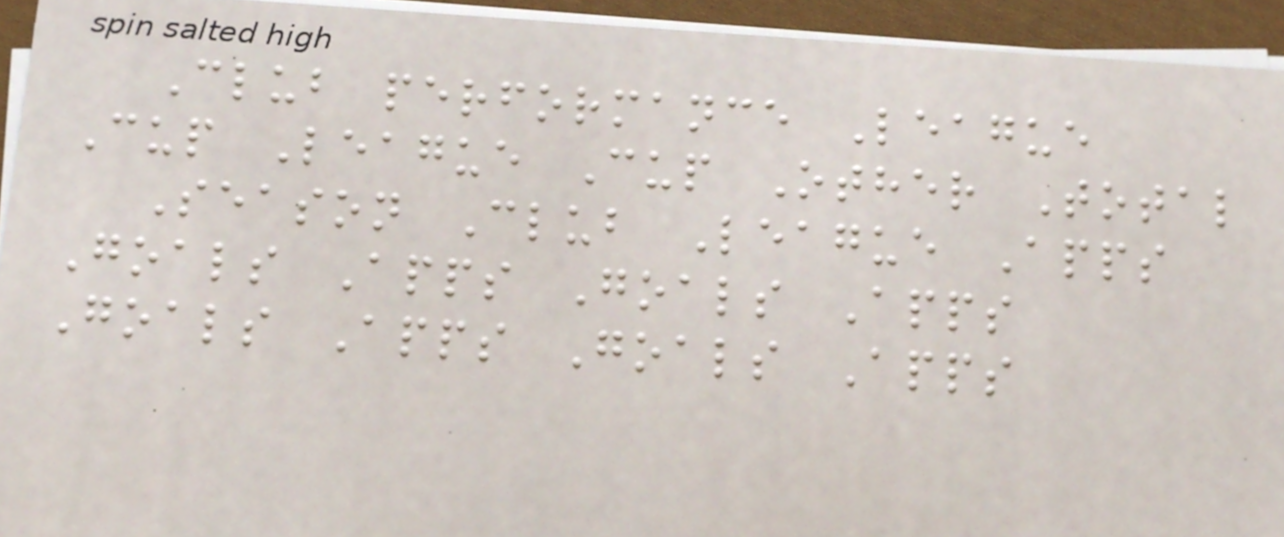Club performance League
Cup League Cup Other Total
Season Club League Apps
Goals Apps Goals Apps
Goals Apps Goals Apps
